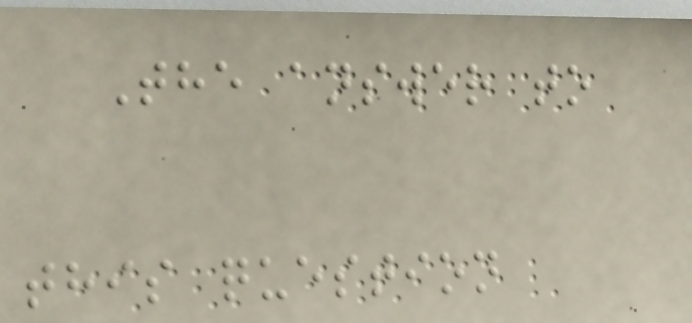The answer to
this question
